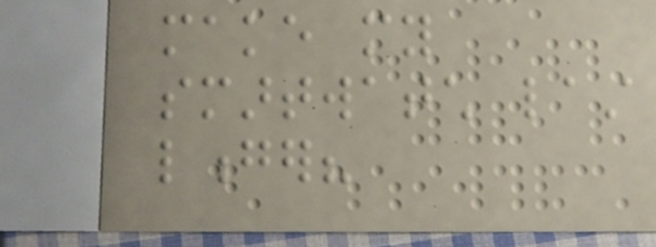make my
smartwatch last
longer?
